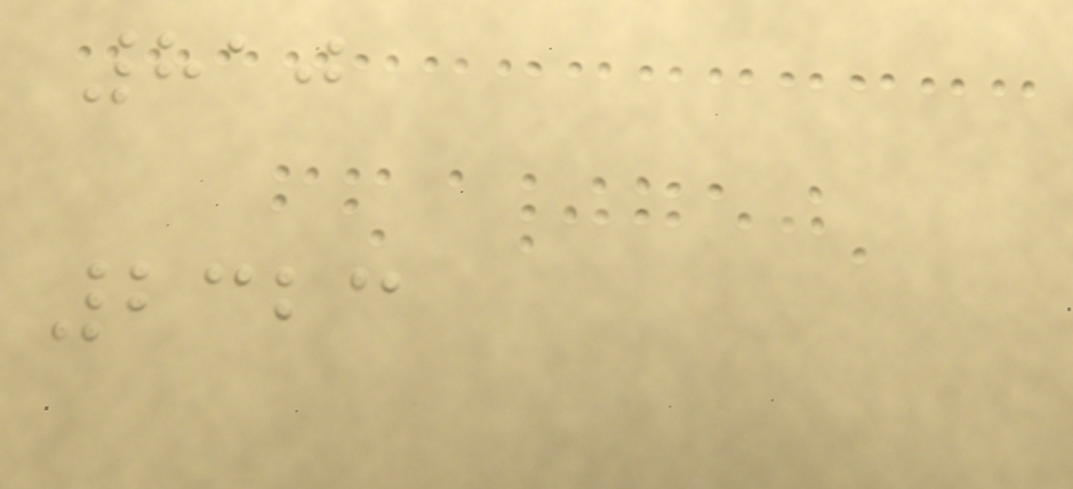810
2323
